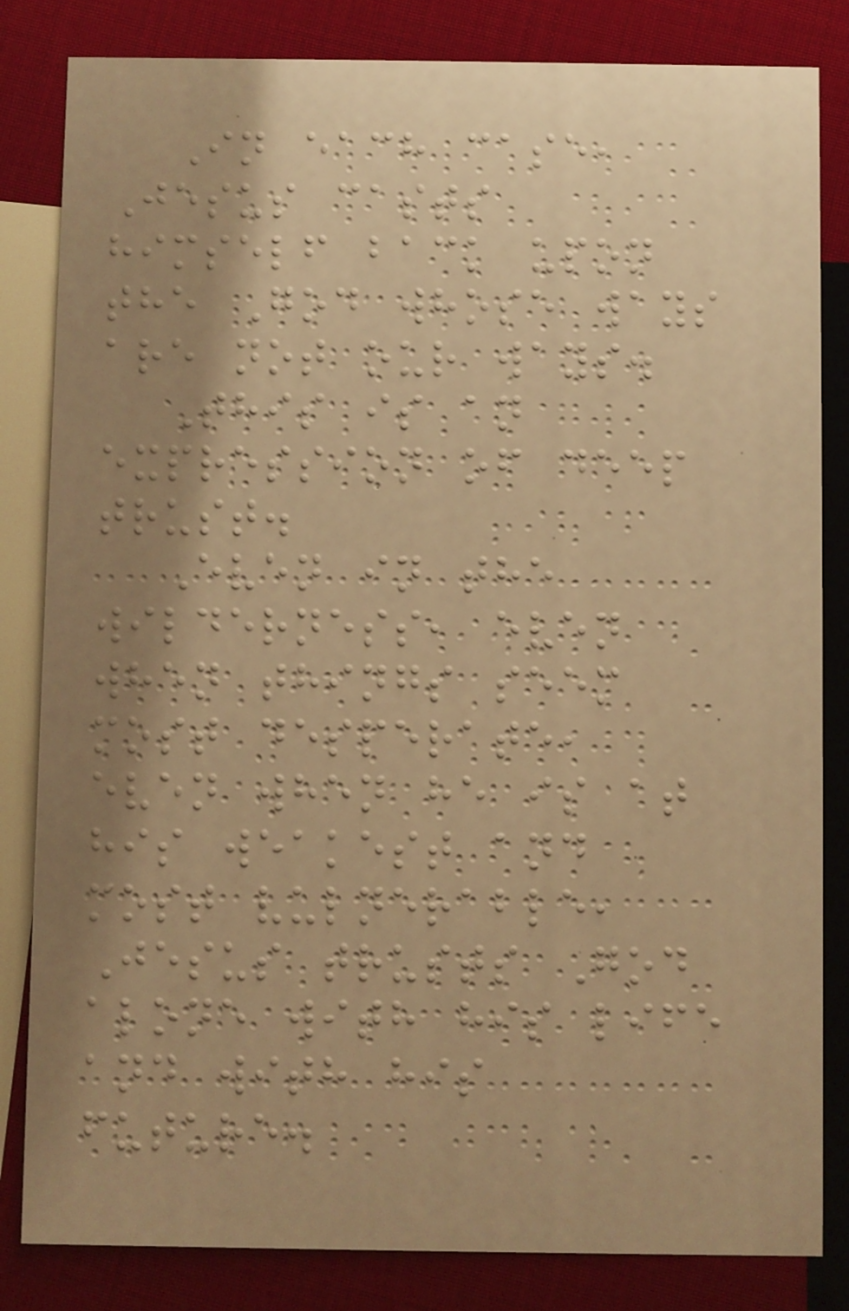In each case,
Jesus casts
himself back upon
the God whose ways
are not our ways.
This is an
expression of deep
trust.
Even in the
wilderness, even
when things seem
most desperate,
even when he is at
his weakest and
most vulnerable,
Jesus trusts God
alone with his life
and with his
future.
